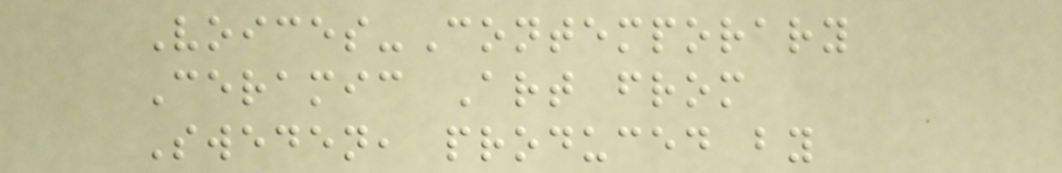Voices-Contemporary
Ceramic Art from
Sweden, produced by
